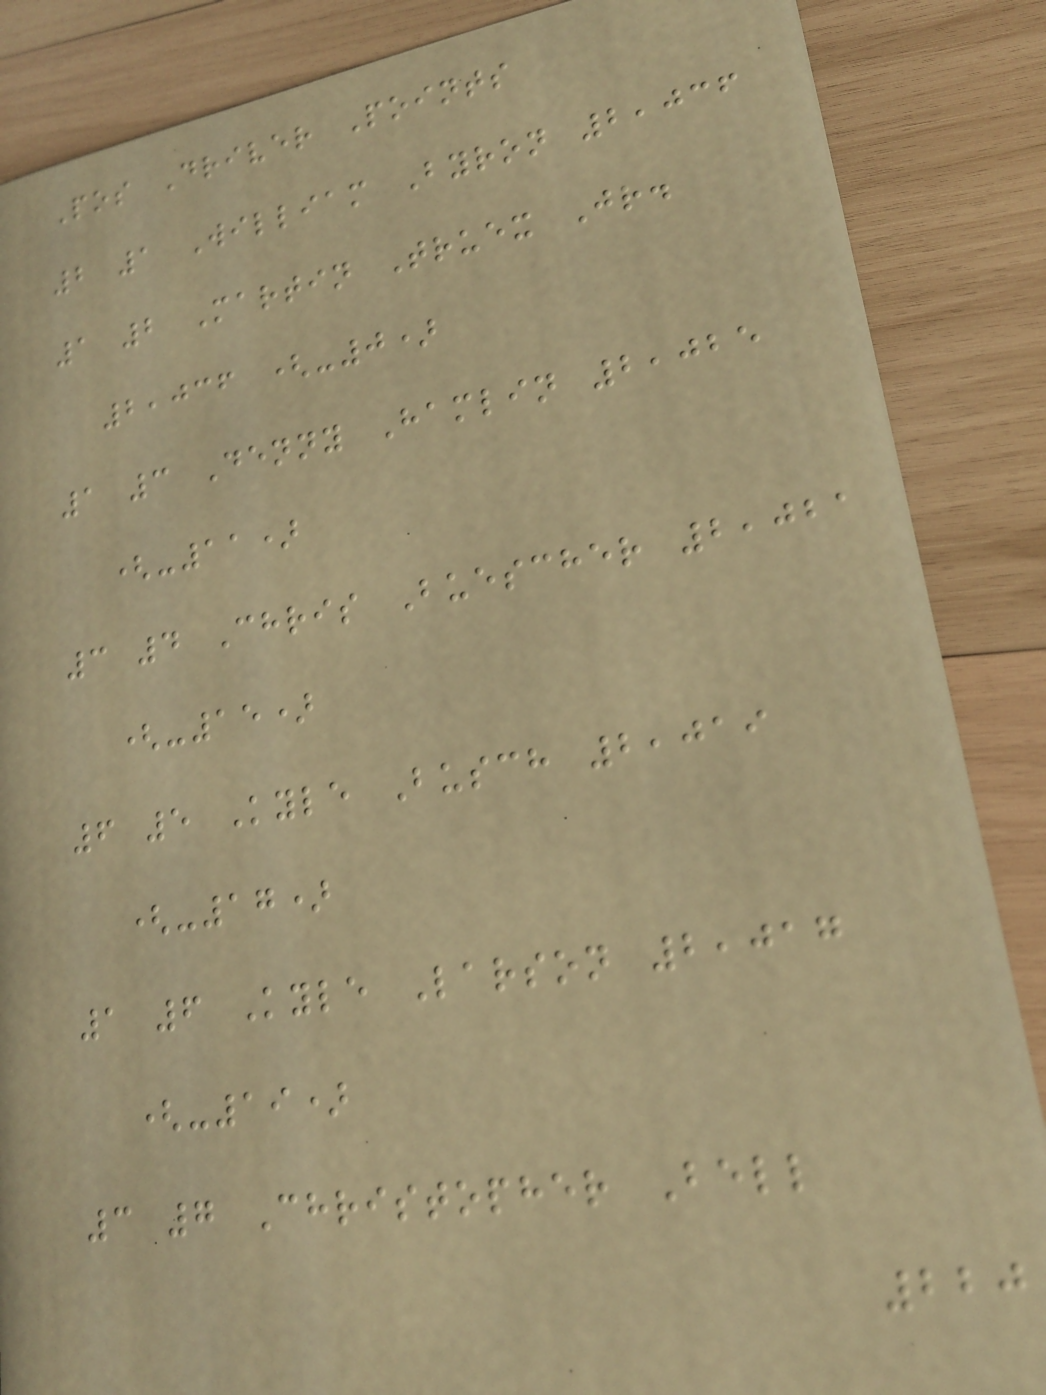Pos Driver Points
2 1 William Byron 2,036
1 2 Martin Truex Jr.
2,036 (-0)
1 3 Denny Hamlin 2,025
(-11)
3 4 Chris Buescher 2,021
(-15)
6 5 Kyle Busch 2,019
(-17)
1 6 Kyle Larson 2,017
(-19)
3 7 Christopher Bell
220
